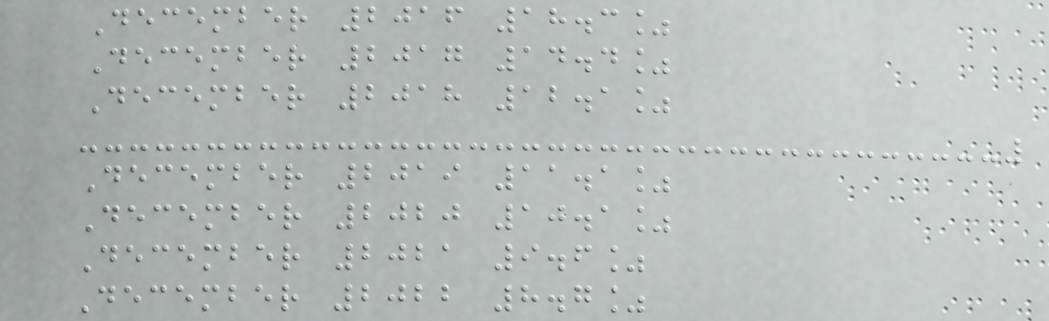December 2016 18.3%
December 2017 14.4%
December 2018 12.1%
December 2019 11.1%
December 2020 10.1%
December 2021 9.6%
December 2022 8.7%
